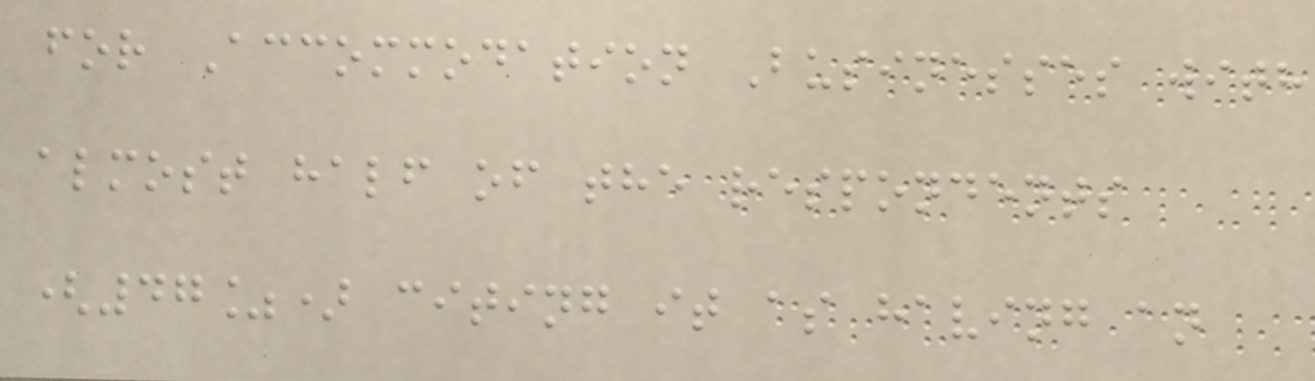for Accommodation Businesses with
almost half of the respondents
(47%) citing it as having an
